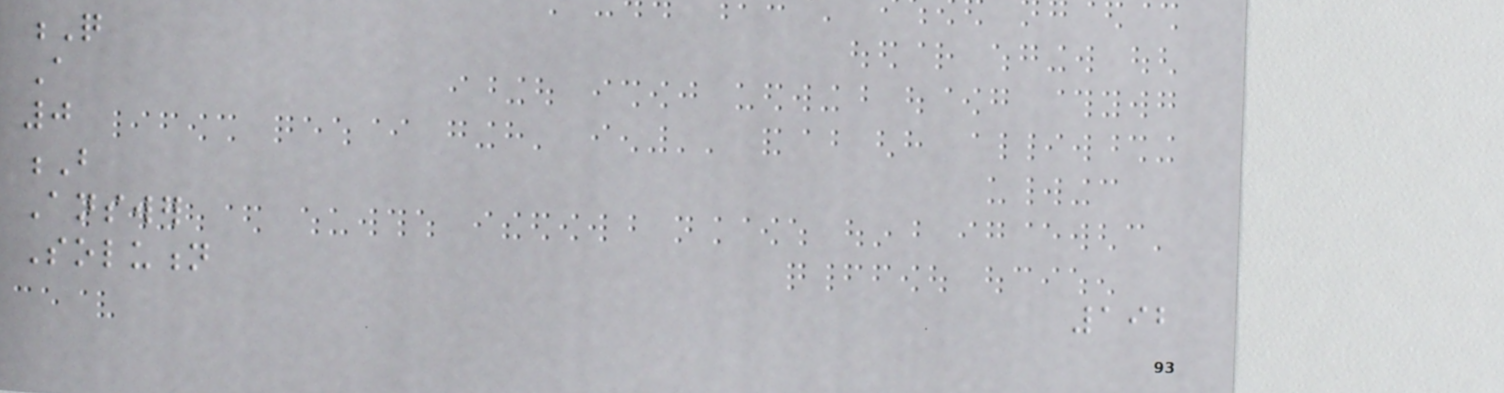Q
A
0
B
Answer
Solution
192
